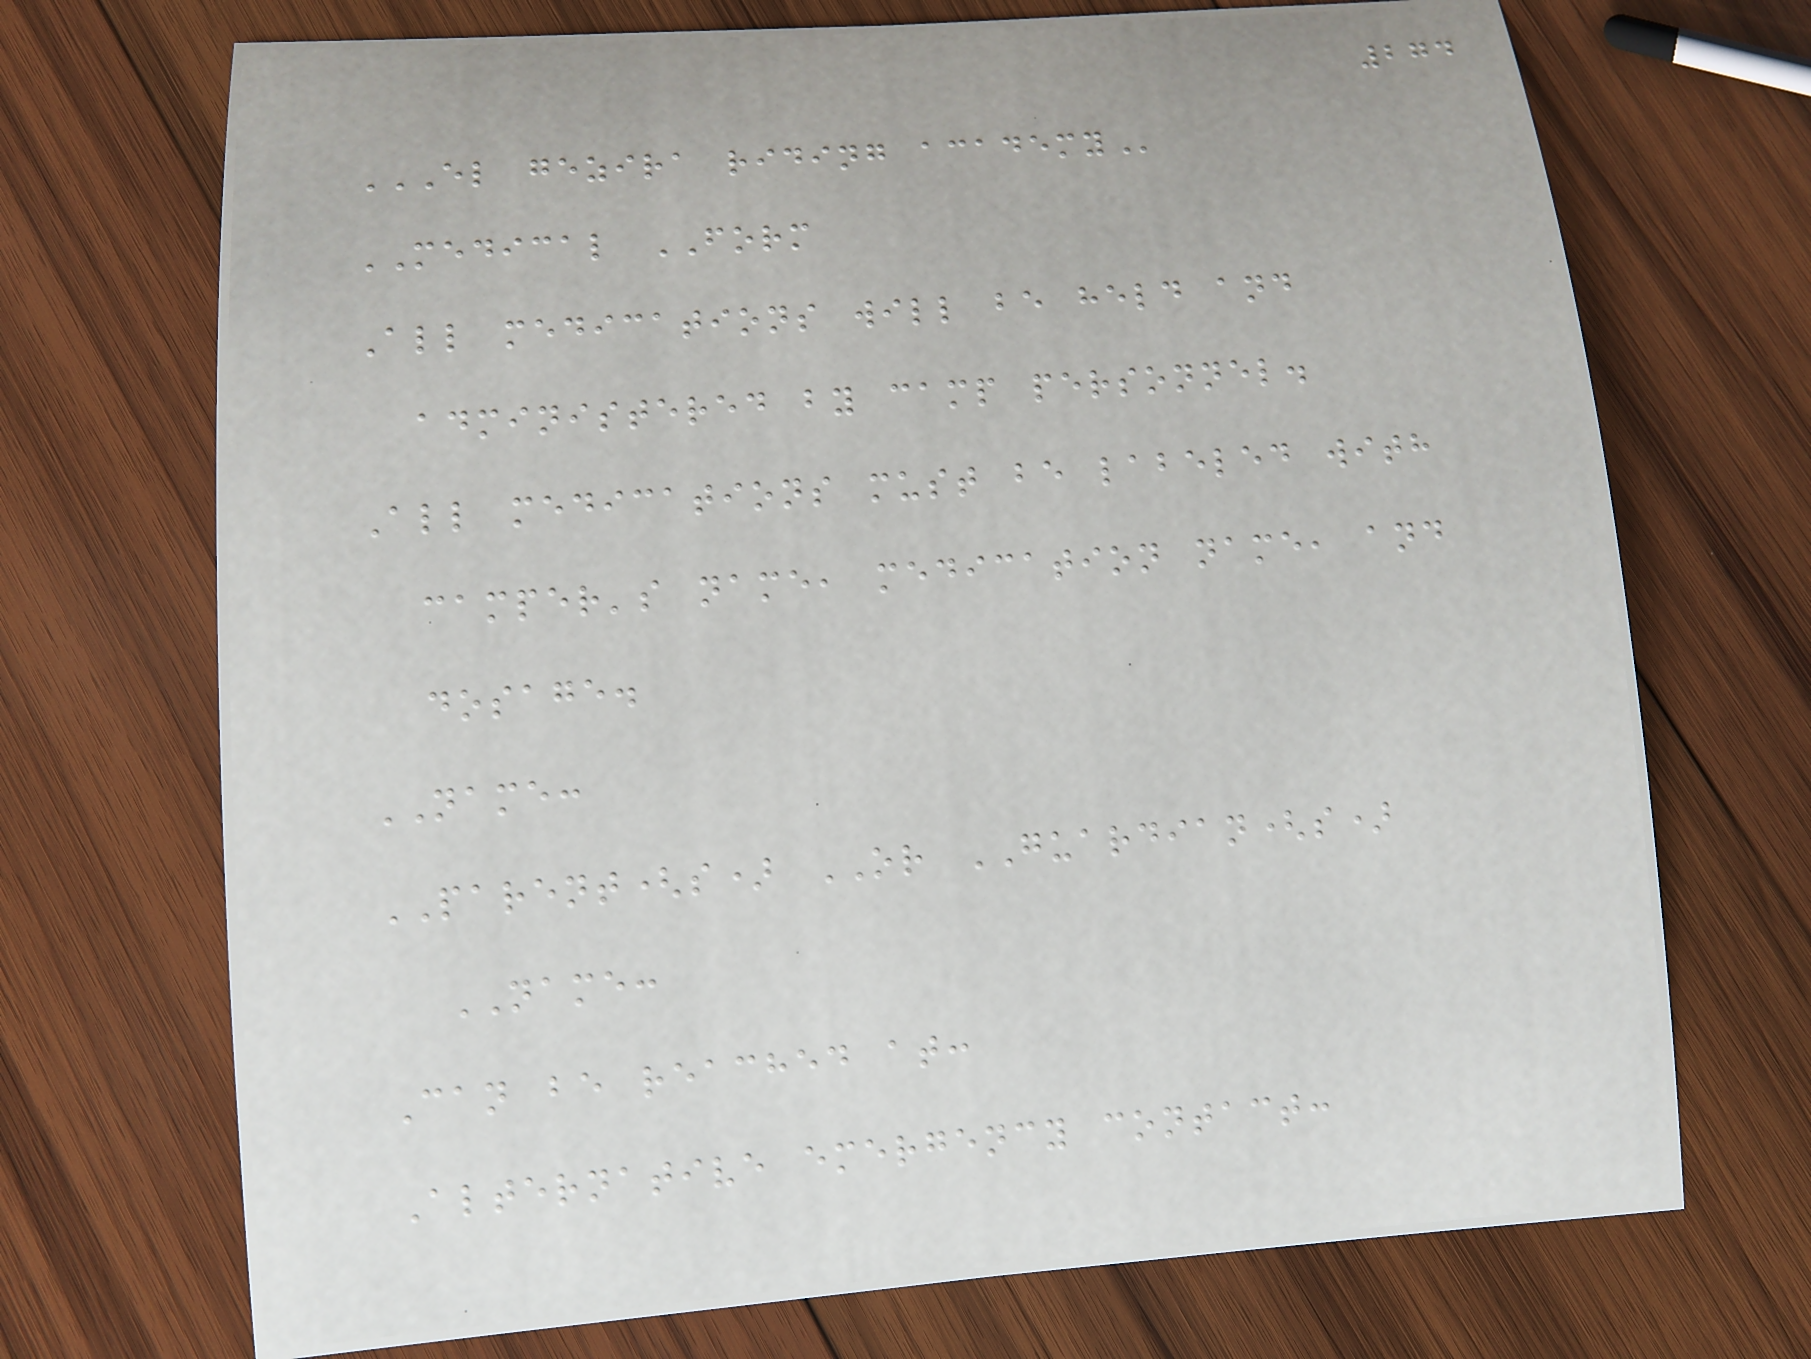274
EL GEZIRA RIDING ACADEMY
MEDICAL FORM
All medications will be held and
administered by camp personnel.
All medications must be labeled with
camper's name, medication name, and
dosage.
NAME:
PARENT(s) OR GUARDIAN(s)
NAME:
Can be reached at:
Alternative emergency contact:
